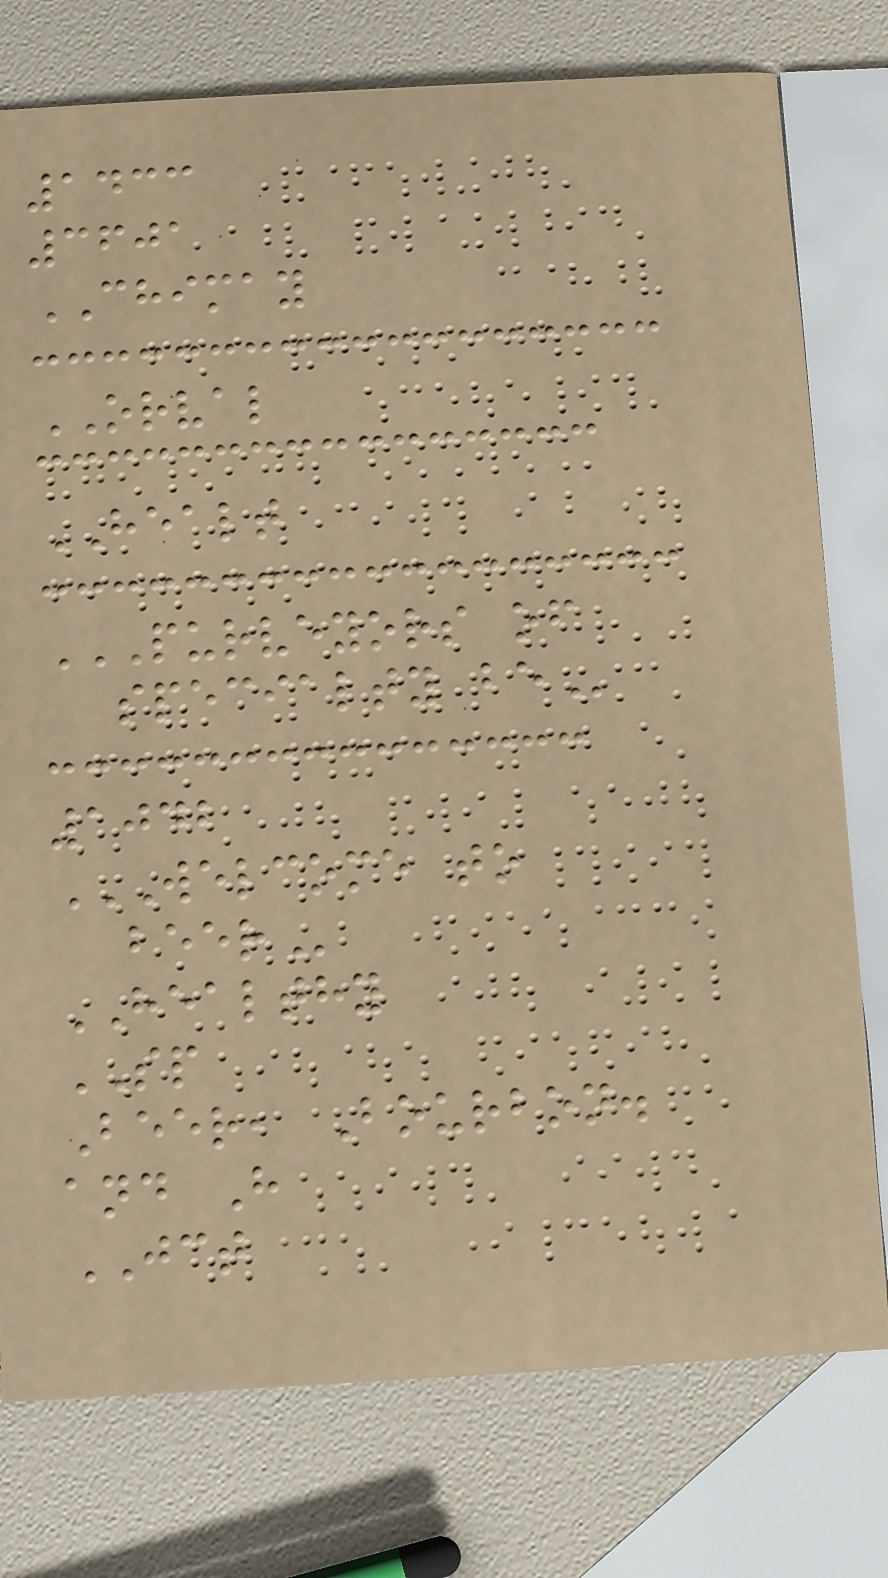1433
3601
CHIMAY
ORVAL
HEALT
PURVEYORS OF
SPECIALTY BE
1042
WELCOME TO
BEER
HEALTHY
SP
Beer, Bourbon.
and H
JCT
